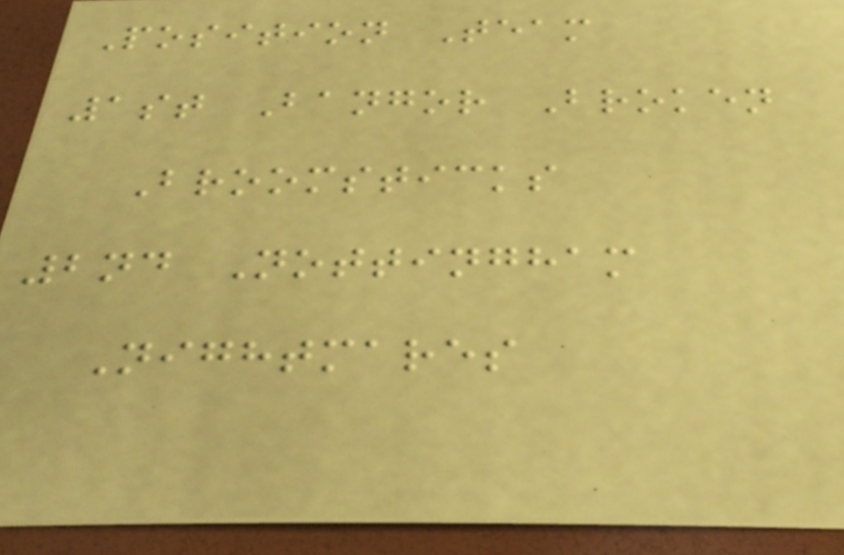Position Team
1st Bangor Broken
Broomsticks
2nd Nottingham
Nightmares
